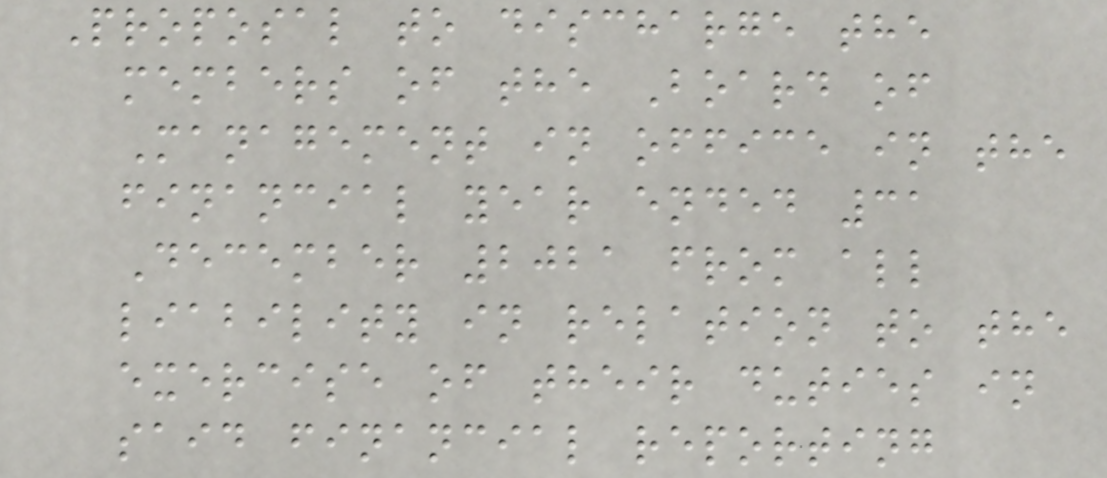Proposal to discharge the
members of the Board of
Management in office in the
financial year ended 31
December 2021 from all
liability in relation to the
exercise of their duties in
said financial reporting
